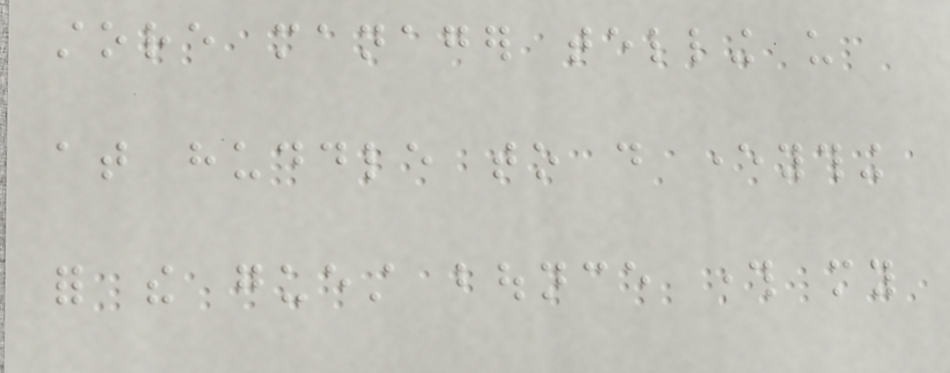store manager telling us
at huddle to do everything
for the guest bounce through my
